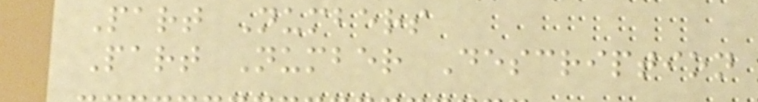Part Numbers
Part Number Description
